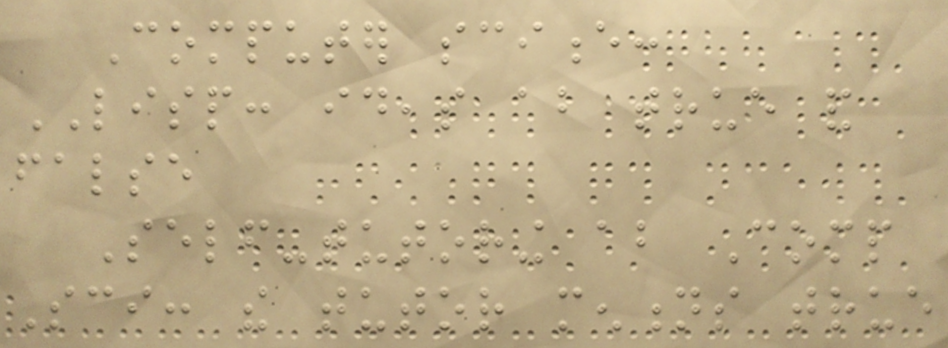Computer science:
LISP: ideas about true and
false
Self-tutoring about Comp
Sci: the tutor mentions true
